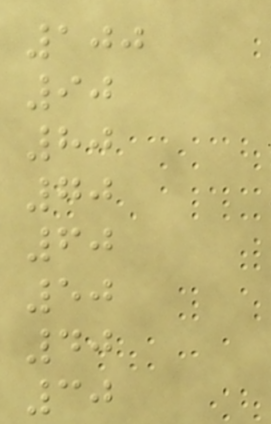100
90
80
70
60
50
40
30
